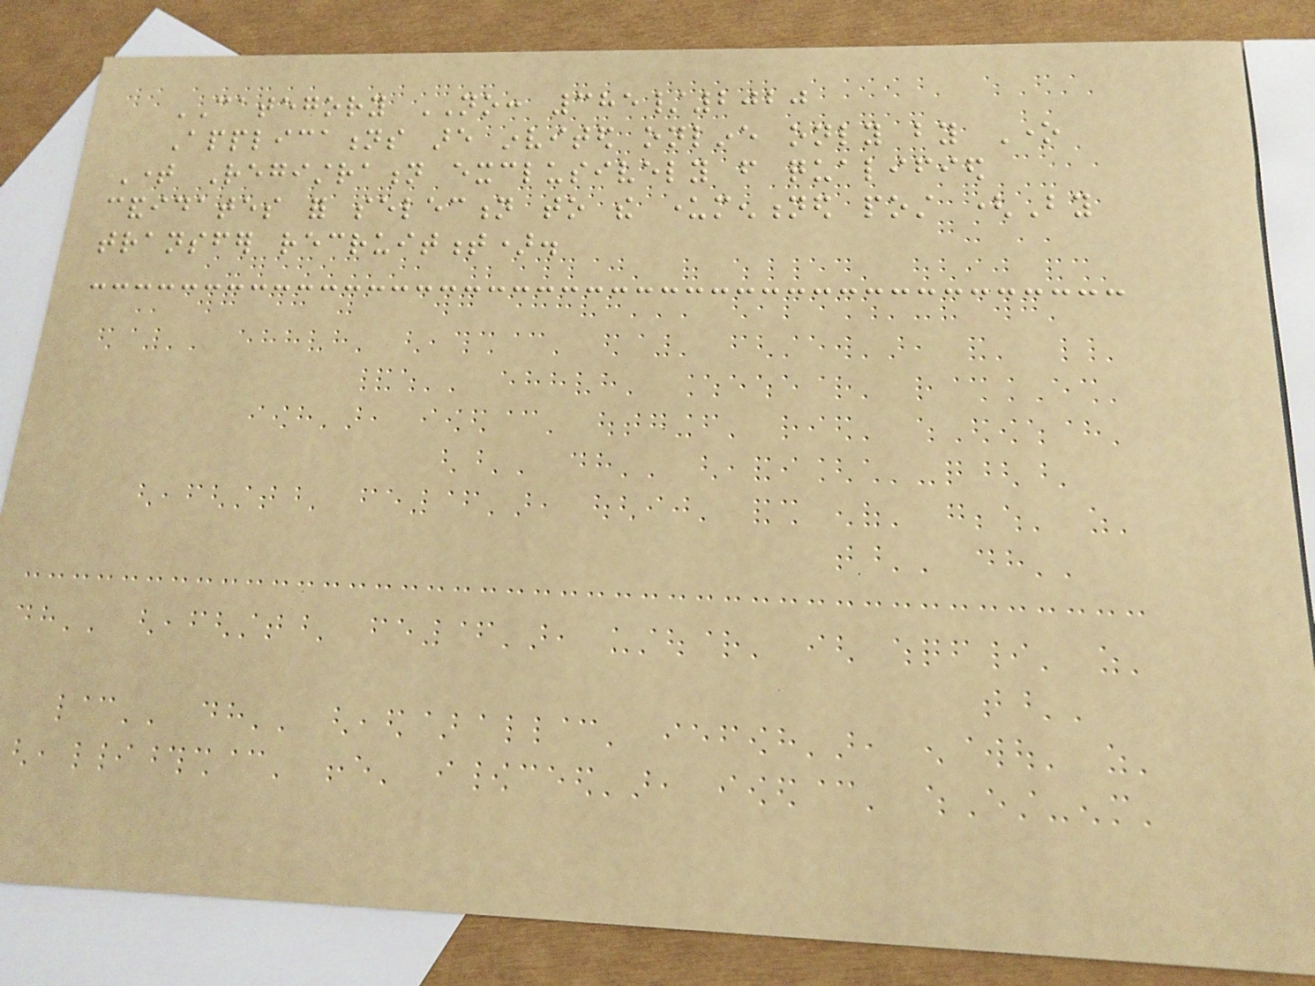CATEGORY NO: 385/2020
Applications are invited online only by One
Time Registration exclusively from qualified
candidates for selection to the undermentioned post (By
transfer recruitment).
